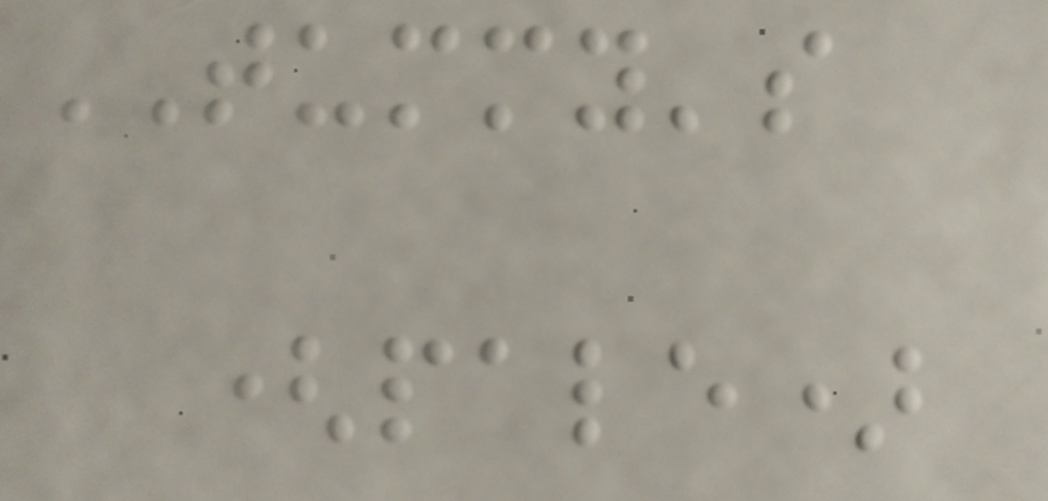TUMMY's
(pale)
